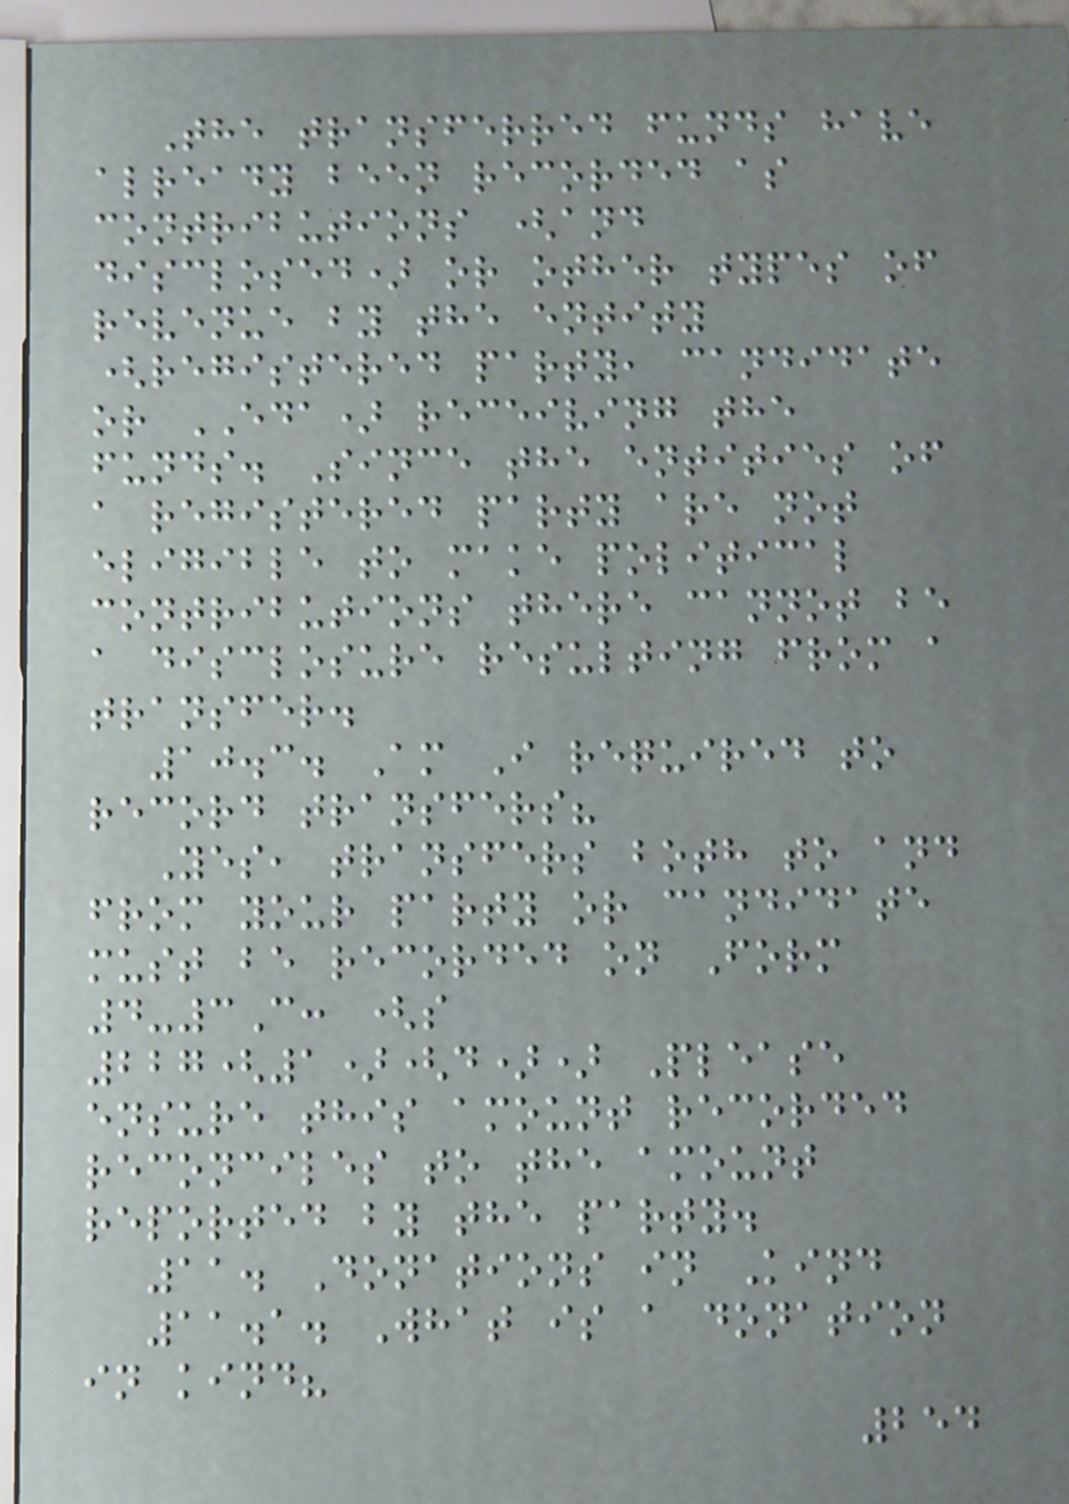The transferred funds have
already been recorded as
contributions (and
disclosed) or other types of
revenue by the entity
(registered party, candidate
or EDA) receiving the
funds. Since the entities of
a registered party are not
eligible to make political
contributions there cannot be
a disclosure resulting from a
transfer.
10.3. Am I required to
record transfers?
Yes, transfers both to and
from your party or candidate
must be recorded on Form
4-3C: (s
227(1)(d)) Please
ensure this amount recorded
reconciles to the amount
reported by the party.
11. Donations in Kind
11.1. What is a donation
in kind?
254
